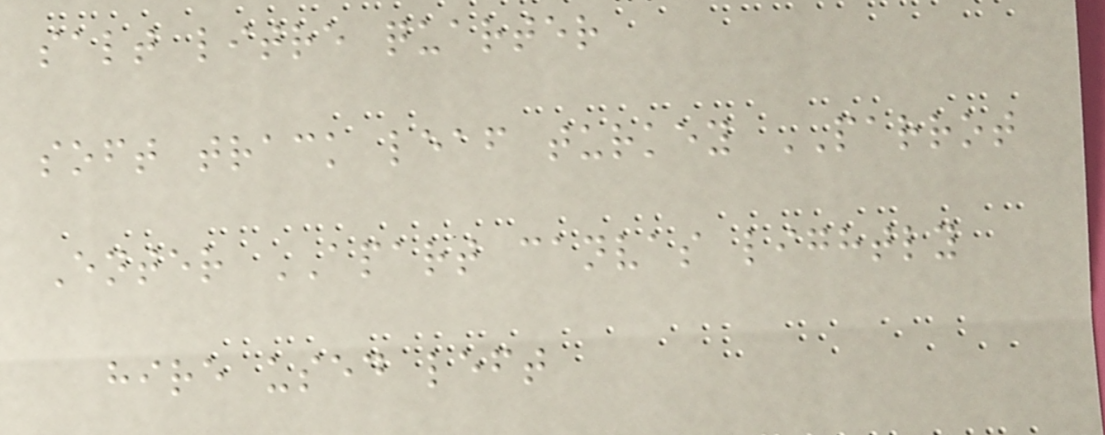salt litre quarter
soft track leaf turkey PARROT
Enter APART canvas lightly
hire used left
